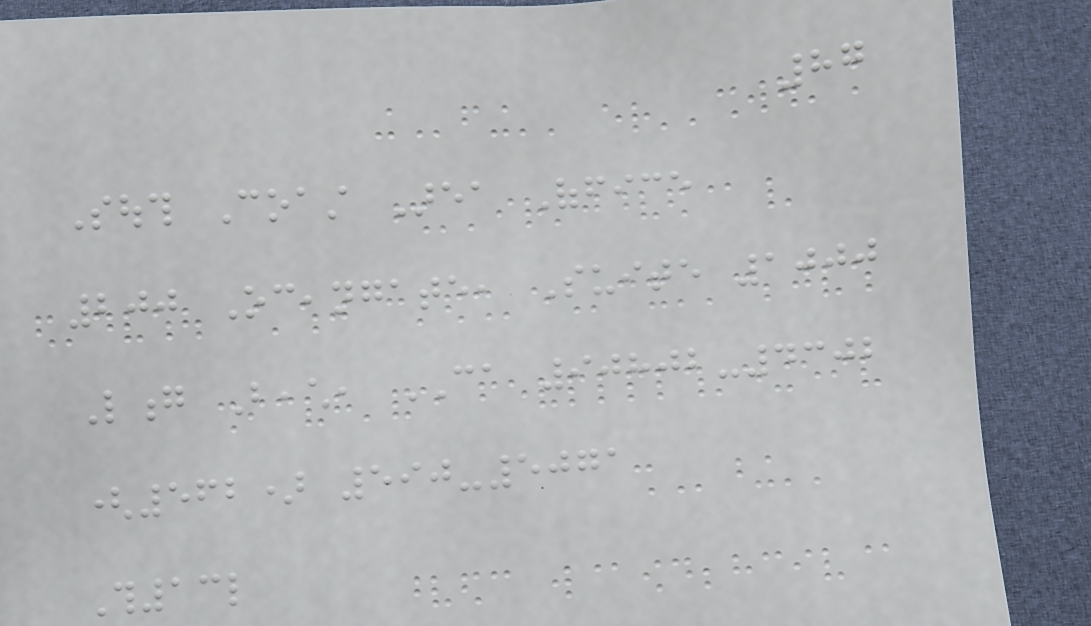87
South Coast Area Office
200 Oceangate, Suite 1000
Long Beach, CA 90802-4302
(562) 590-5071
Th13l
